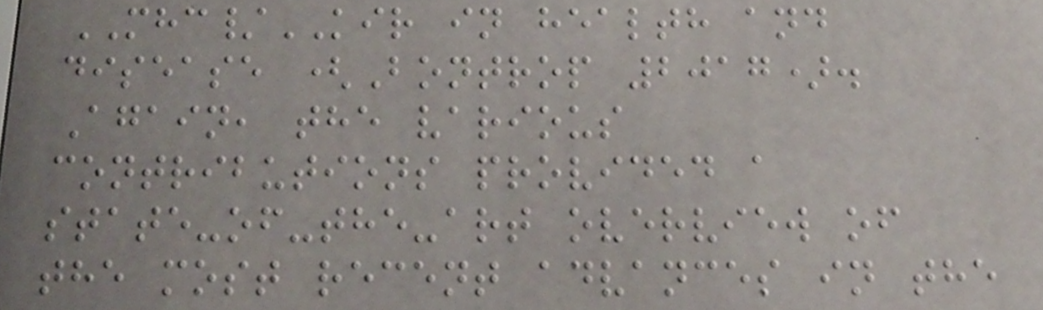MHC/KIR in health and
disease (Bontrop 2017).
Again, the various
contributions provided a
state-of-the-art overview of
the most recent advances in the
